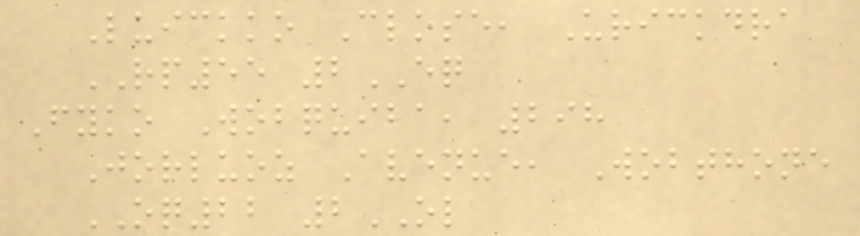Luickko Close, Urickdra
RP55 2EQ
Fyko Wobquiba, 298
Jorluoz Avenue, Wobthone
OQ22 2OL
